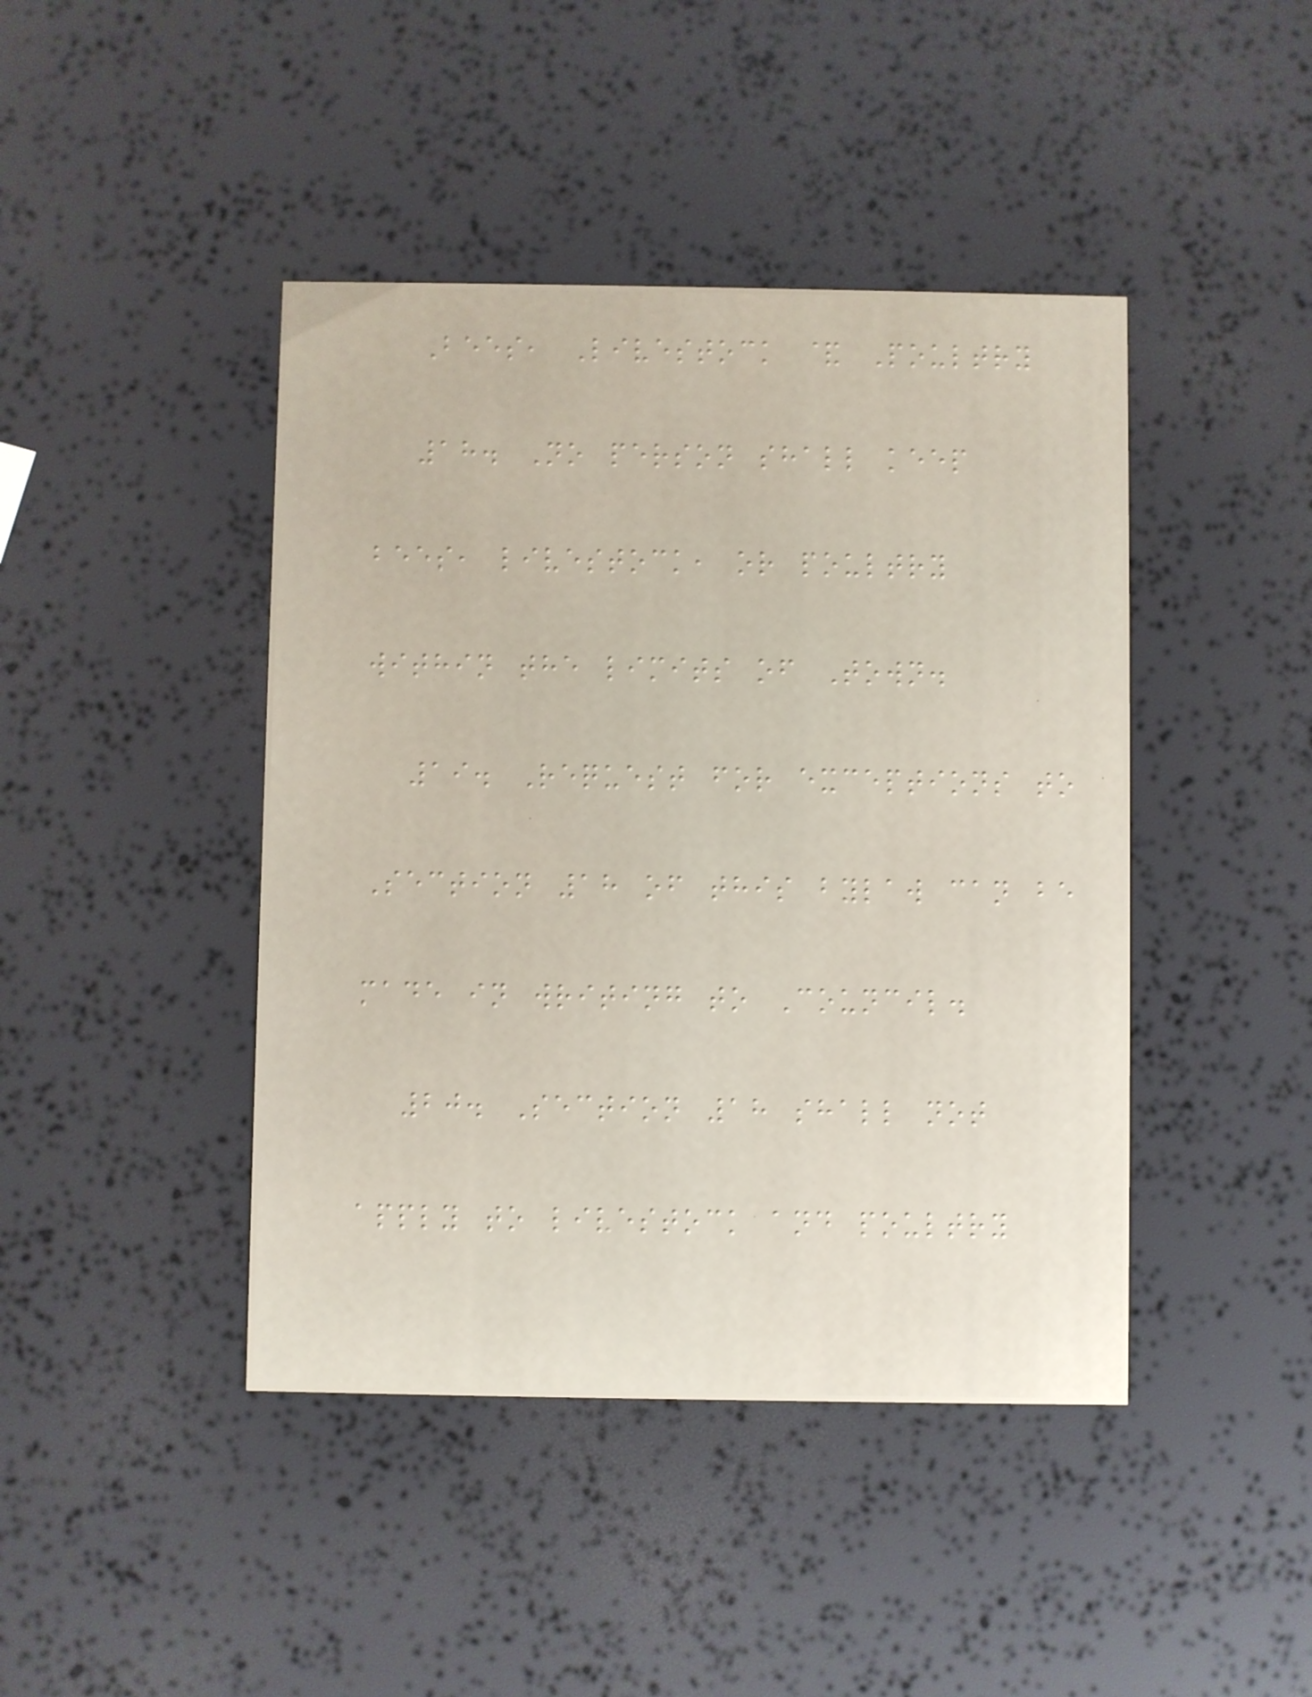Bees, Livestock & Poultry
18. No person shall keep
bees, livestock, or poultry
within the limits of Town.
19. Request for exceptions to
Section 18 of this bylaw can be
made in writing to Council.
20. Section 18 shall not
apply to livestock and poultry
